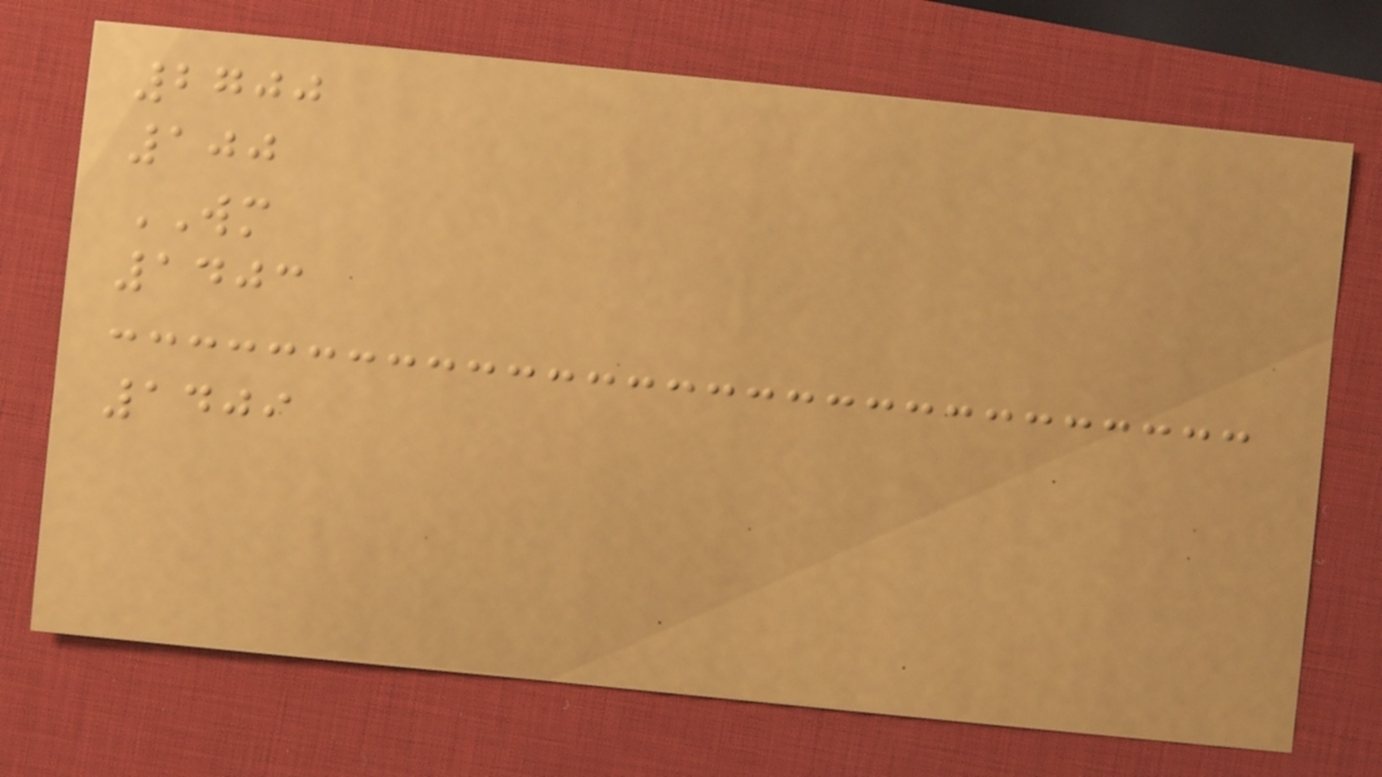2700
100
WM
1403
1409
